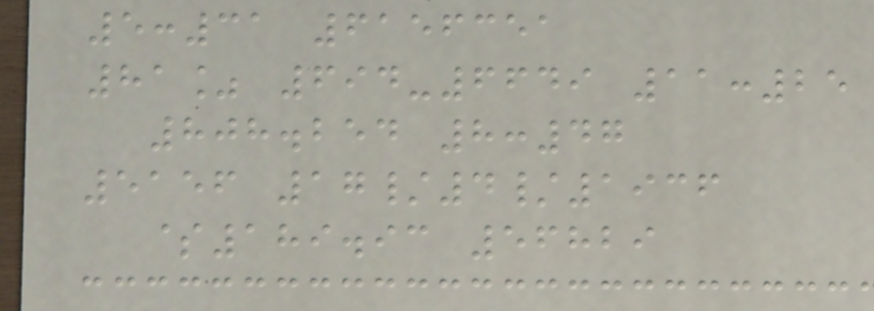5:31 6156351
81% 694-6649 11:25
808.254 8:47
5156 17/4/1936
$189.93 56829
